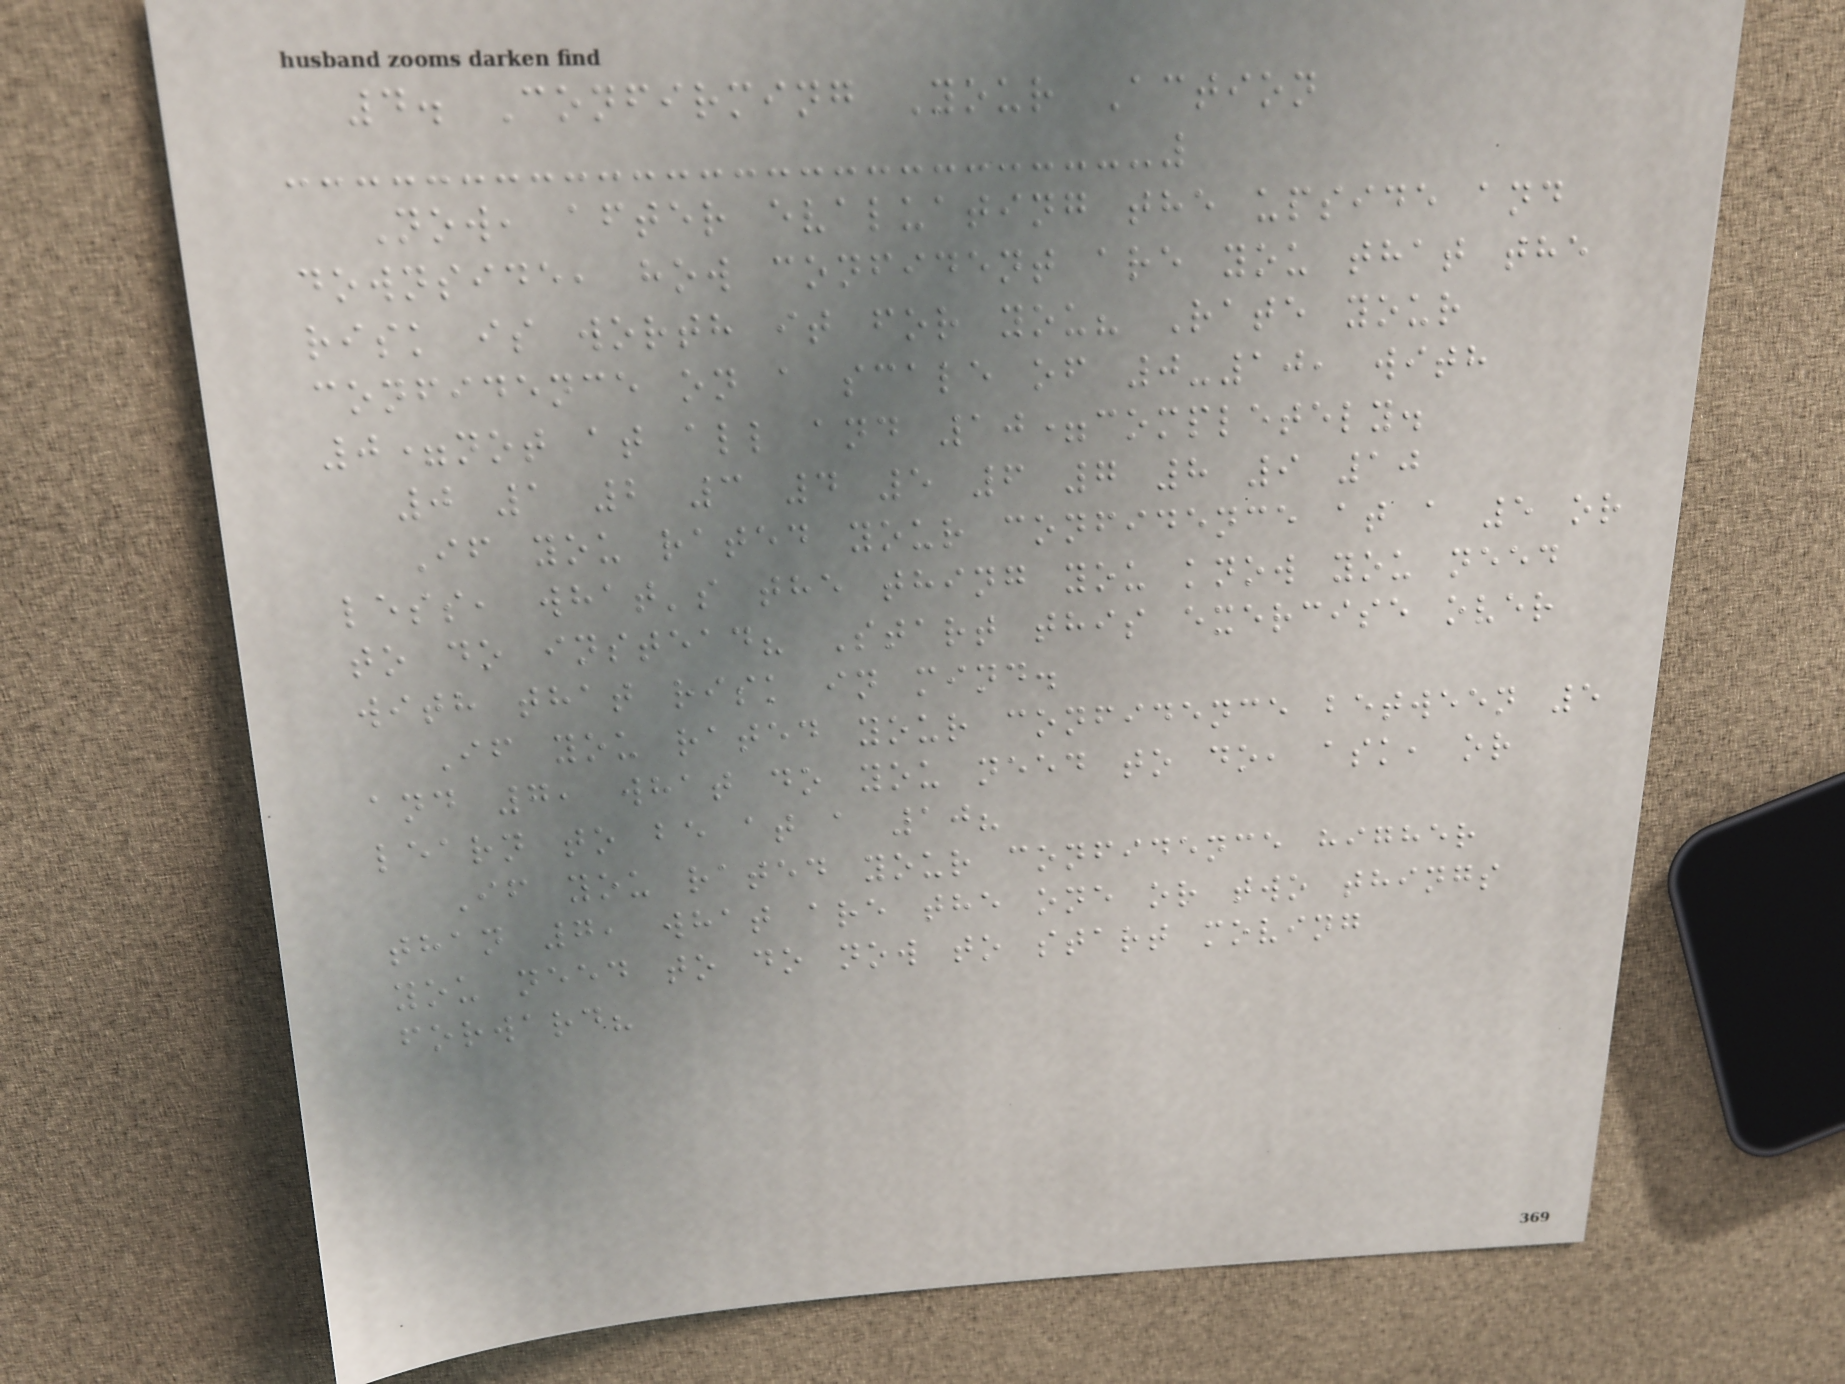4. Confirming Your Action
Now, after evaluating the upside and
downside, how confident are you that the
risk is worth it for you? Rate your
confidence on a scale of 0-10, with
0=not at all and 10=completely.
0 1 2 3 4 5 6 7 8 9 10
If you rated your confidence at a 5 or
less, what's the thing you know you need
to do instead? Start this exercise over
with that risk in mind.
If you rated your confidence between 5
and 7, what do you need to do, ask, or
learn to be at a 10?
If you rated your confidence higher
than 7, what are the one or two things
you need to do now to start moving
forward?
